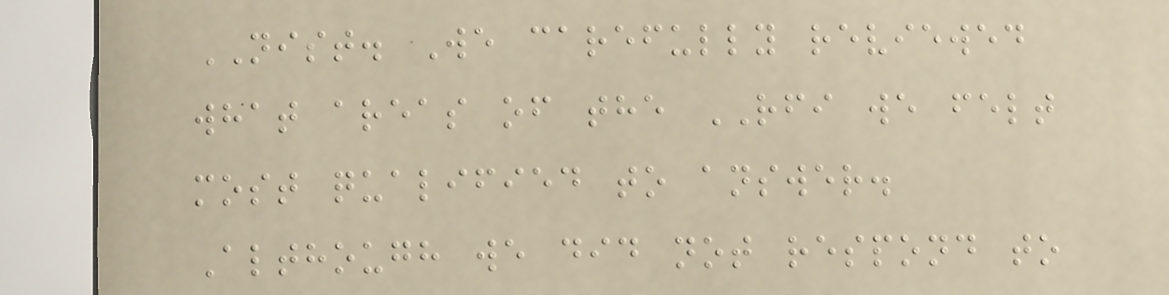NIST. We carefully reviewed
what areas of the RFI we felt
most qualified to answer.
Although we did not respond to
